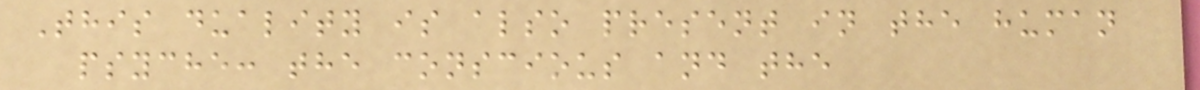This duality is also present in the human
psyche: the conscious and the
